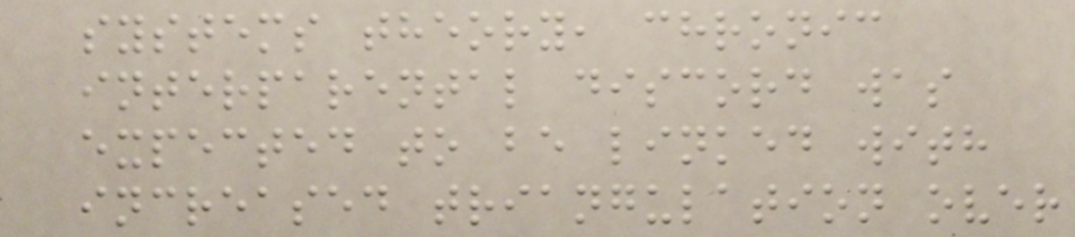systems theory, chronic
interparental discord was
expected to be linked with
increased triangulation over
